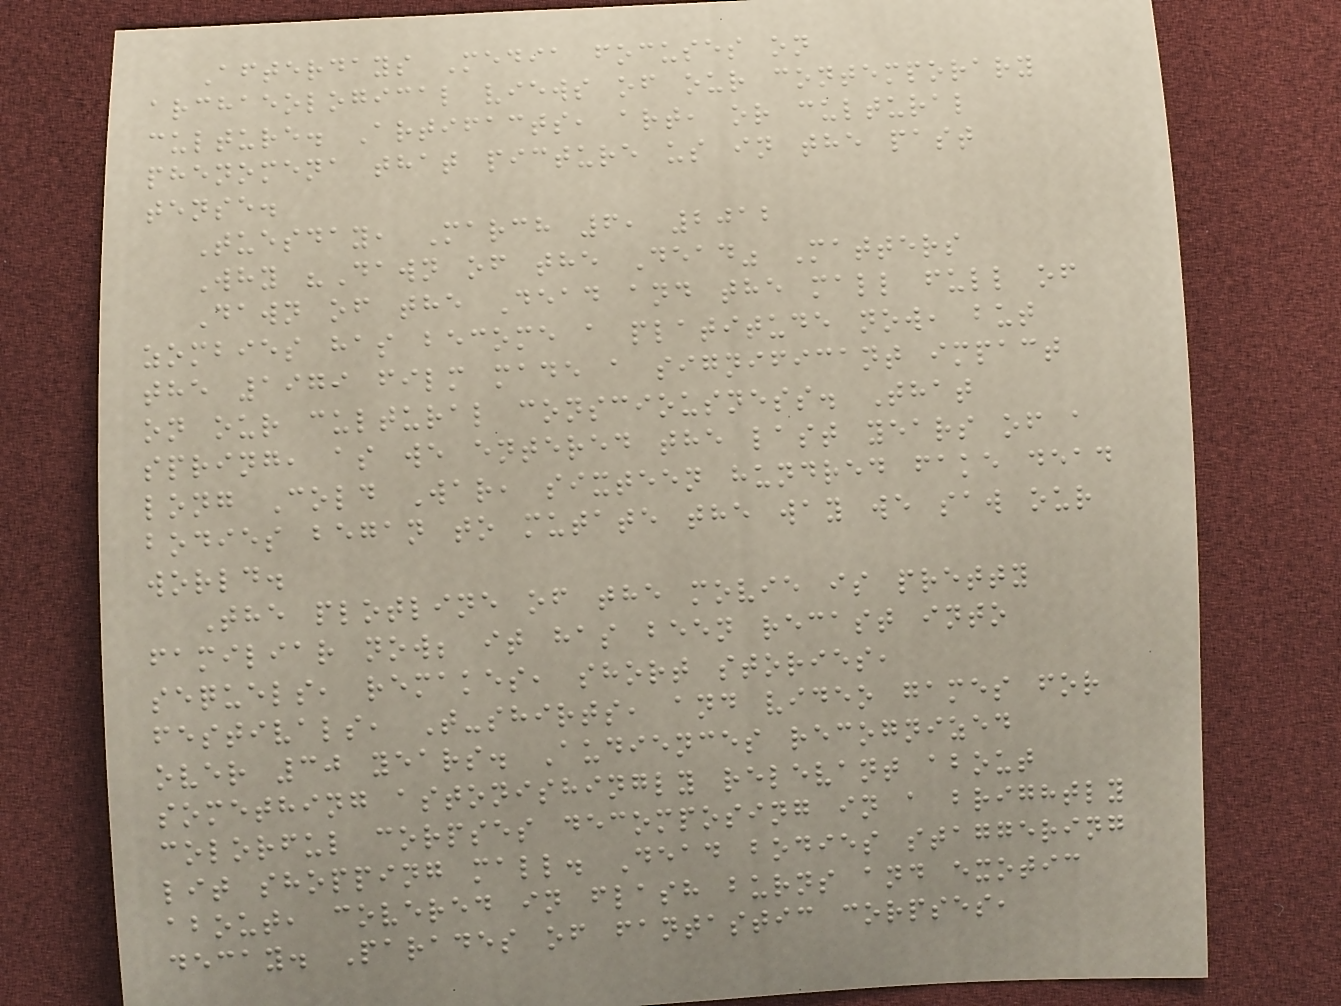Afterdays Media focuses on
archaeological views of our contemporary
culture. Artifacts, art, or cultural
phenomena that picture us in the past
tense.
Tuesday, March 6, 2012
Why "Dawn of the Dead" Matters
Dawn of the Dead and the mall full of
zombies has become a platitude now, but
the 1979 film made a significant impact
on our cultural consciousness. That
spring, as we entered the last years of a
long Cold War, sixteen hundred fake dead
bodies began to mutate the way we saw our
world.
The plotline of the movie is pretty
familiar now; it has been recast into
sequels, remakes, short stories,
festivals, T-shirts, and video games for
over 30 years. Audiences recognized
something astonishingly relevant about
colorful corpses decomposing in a brightly
lit shopping mall. Dead bodies staggering
about, covered in flash burns and exotic
decay. Parades of fantastic corpses,
